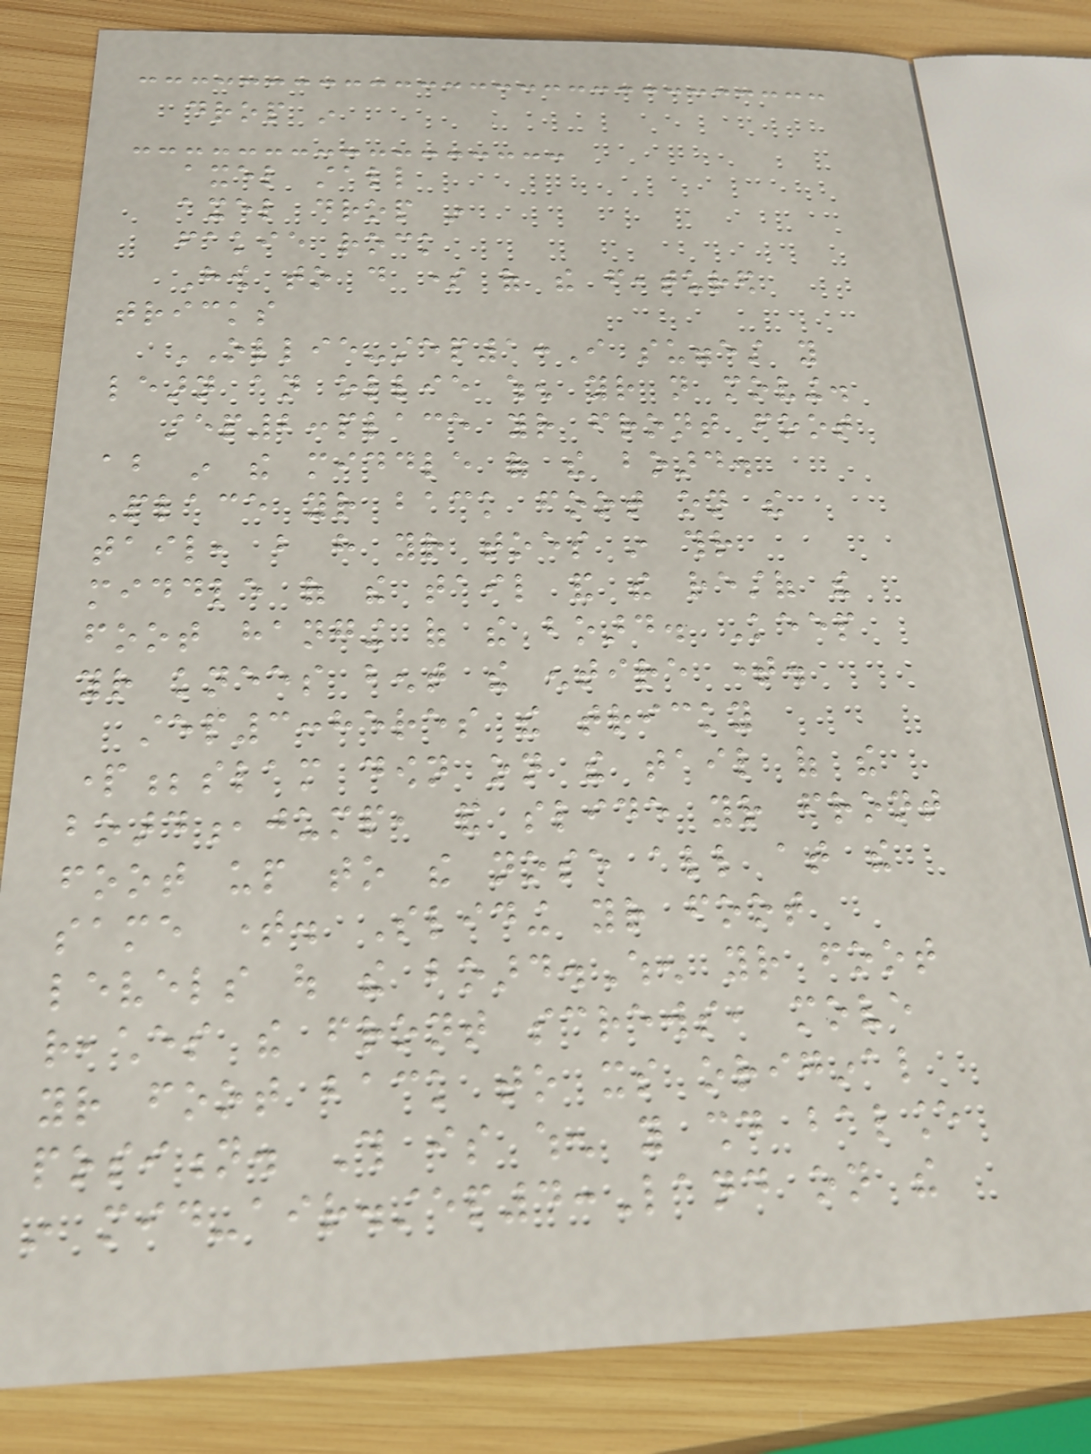drop in
axel stall
axel drop in
fakie rock
How to do some of the featured
tricks
OLLIE-step1:I suggest you
learn an ollie when your not moving.
step2:place your front foot
about in the middle of the board.
Place your back foot on the
tail, but have your toes in thr
middle of the tail and the restof the
foot hanging of the board. Keep
your knees bent the entire time.
step3:heres the tricky
part;slam down on the tail of the
board,jump, and slide your front
foot up to the nose all at the
same time. Sliding your foot
levels out the board.When your foot
reaches the front screws, move
your foot back to its original
position. This is when you should balance
in mid-air.step4:Land on the
